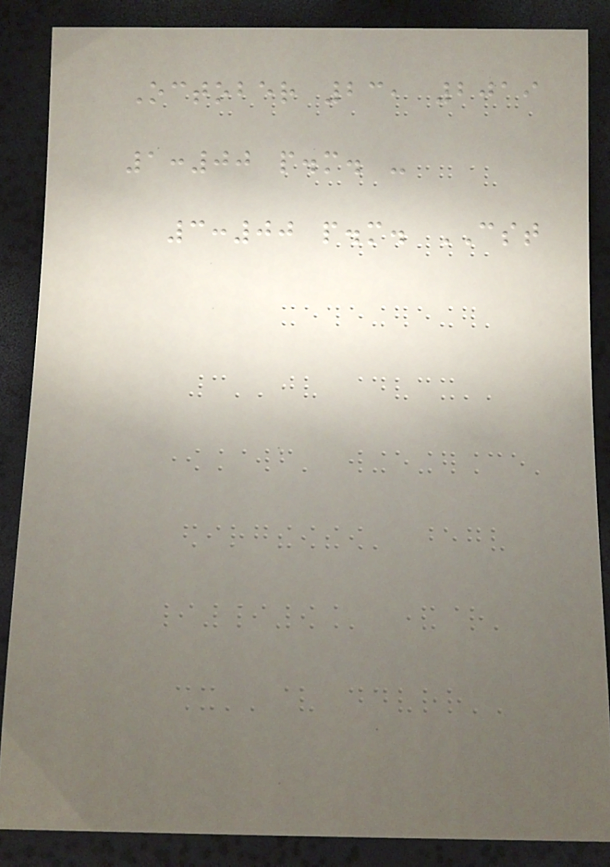October 23, 2019
1:00 p.m. -
3:00 p.m. CST
